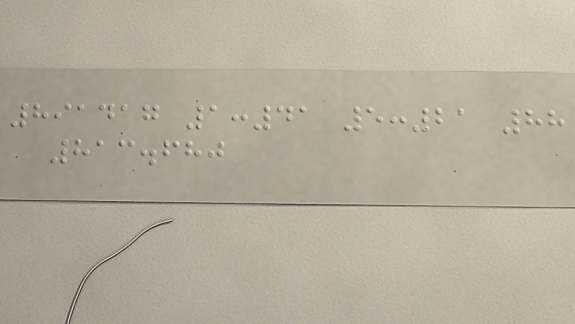891417 1:41 5:21 88
813.680
